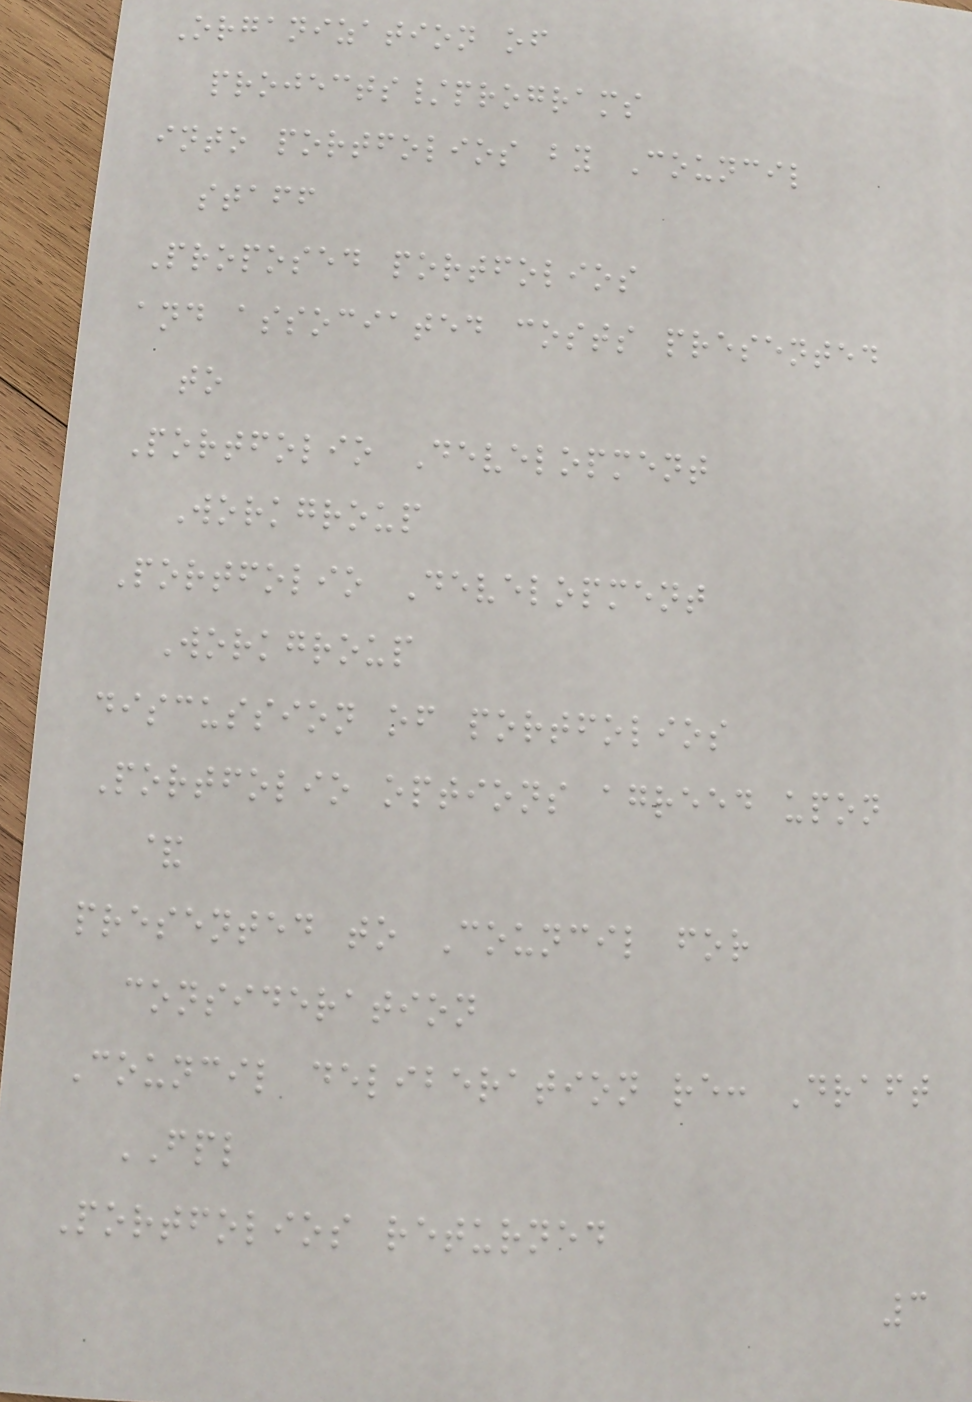Organization of
projects/programs
into portfolios by Council
staff
Proposed portfolios
and associated costs presented
to
Portfolio Development
Workgroup
Portfolio Development
Workgroup
discussion of portfolios
Portfolio options agreed upon
&
presented to Council for
consideration
Council deliberation re: Draft
FPL
Portfolios returned
3
